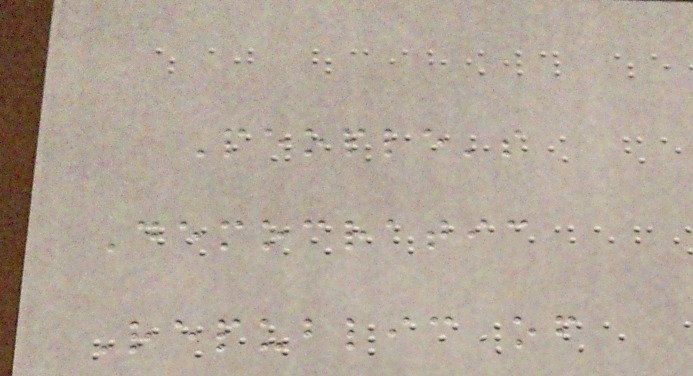People's
Democratic
Republic of
